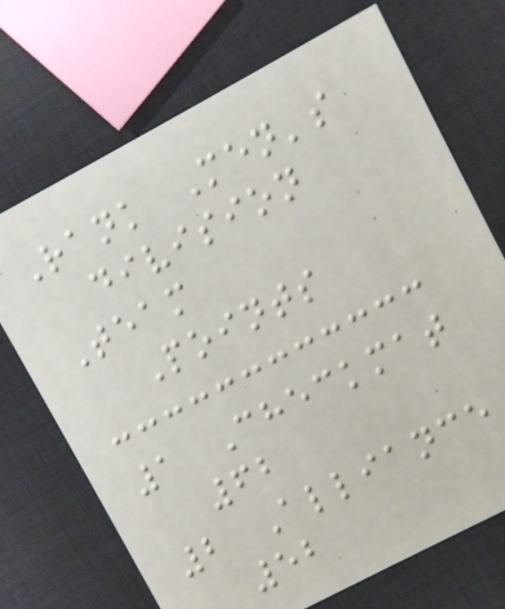Rank Men's
division
Team
Points
1 Checkmat
62
2 Alliance
52
